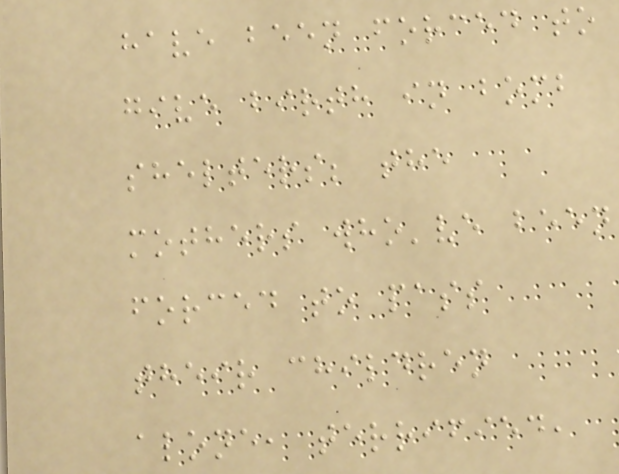have been forced to
give birth in bomb
shelters; the
mothers who've been
forced to pass
their children
alone, terrified,
